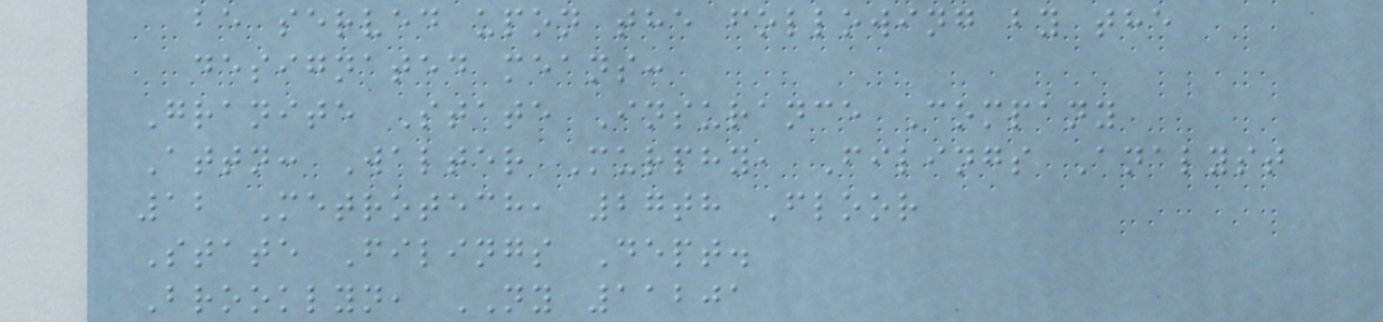be served upon the following by the
designated means:
Granite State Insurance Company
Attn: Walter Murphy, Filings Analyst
12 Metrotech, 27th Floor
State Filings Dept.
Brooklyn, NY 11201
